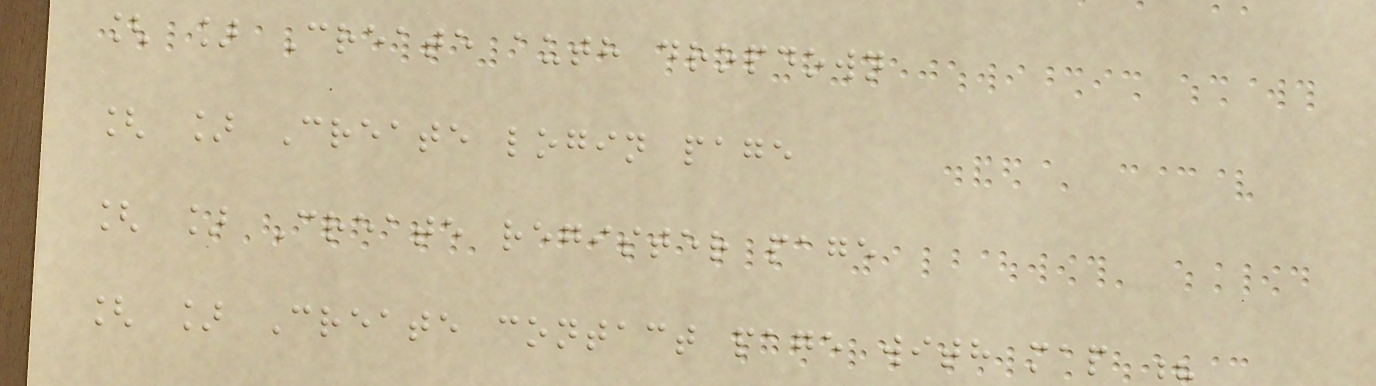[ ] Create auth dropdown
[ ] Create login page
[ ] Create register page
[ ] Create contact page with map ?
